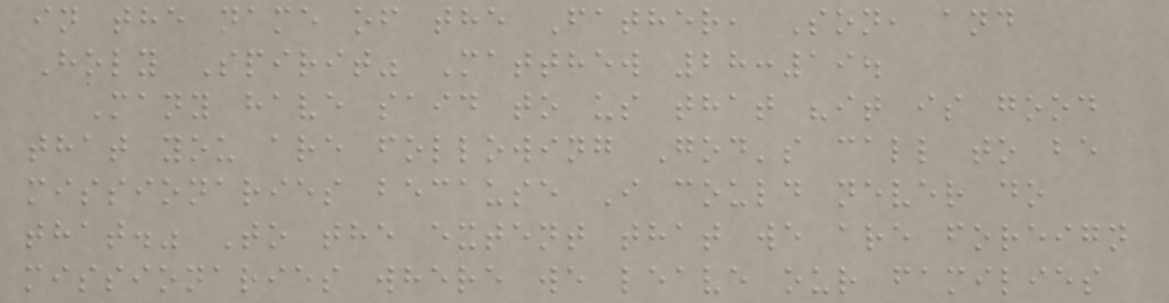in the name of the Father, Son, and
Holy Spirit" Matthew 28:19.
Many have said to us that "it is good
that you are following God's call to be
missionaries because I could never do
that." To the extent that we are foreign
missionaries where we leave our families
